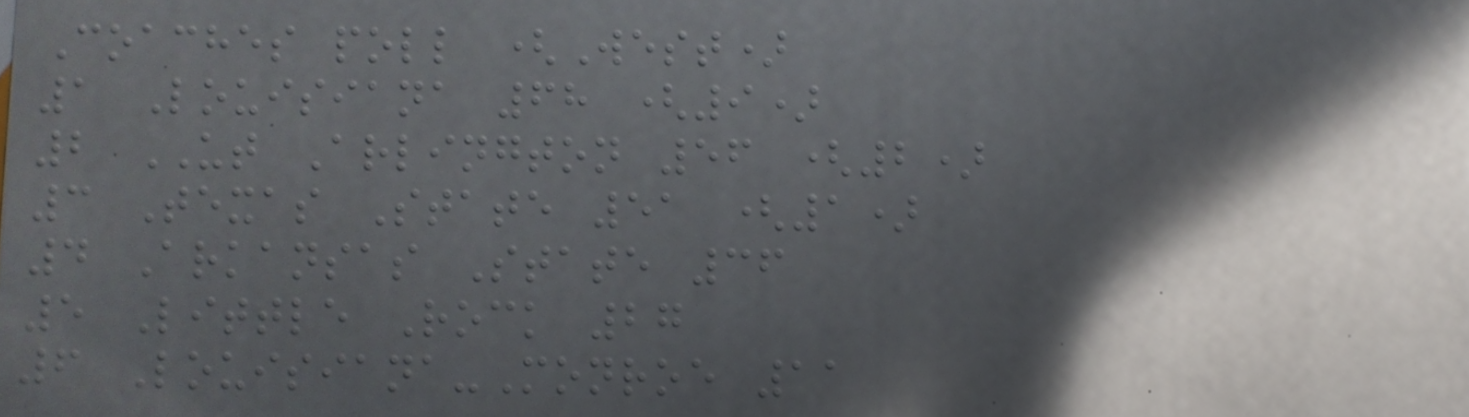Coaches poll (West)
1 Louisiana 68 (9)
2 UT Arlington 56 (2)
3 Texas State 51 (1)
4 Arkansas State 36
5 Little Rock 27
6 Louisiana-Monroe 11
